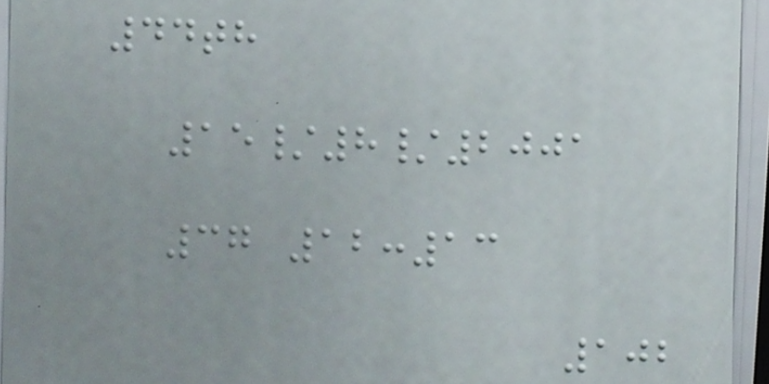44th
15/8/2001
37 12:13
102
